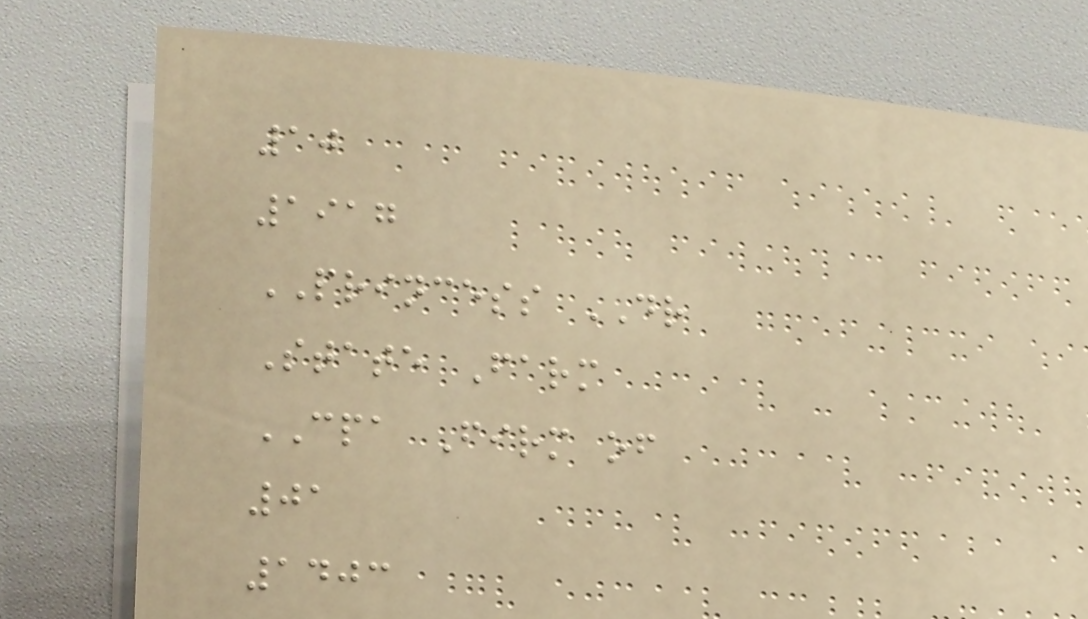10
1917
PRINCESS DR
State Farm
CPA Firm of
01
1403
